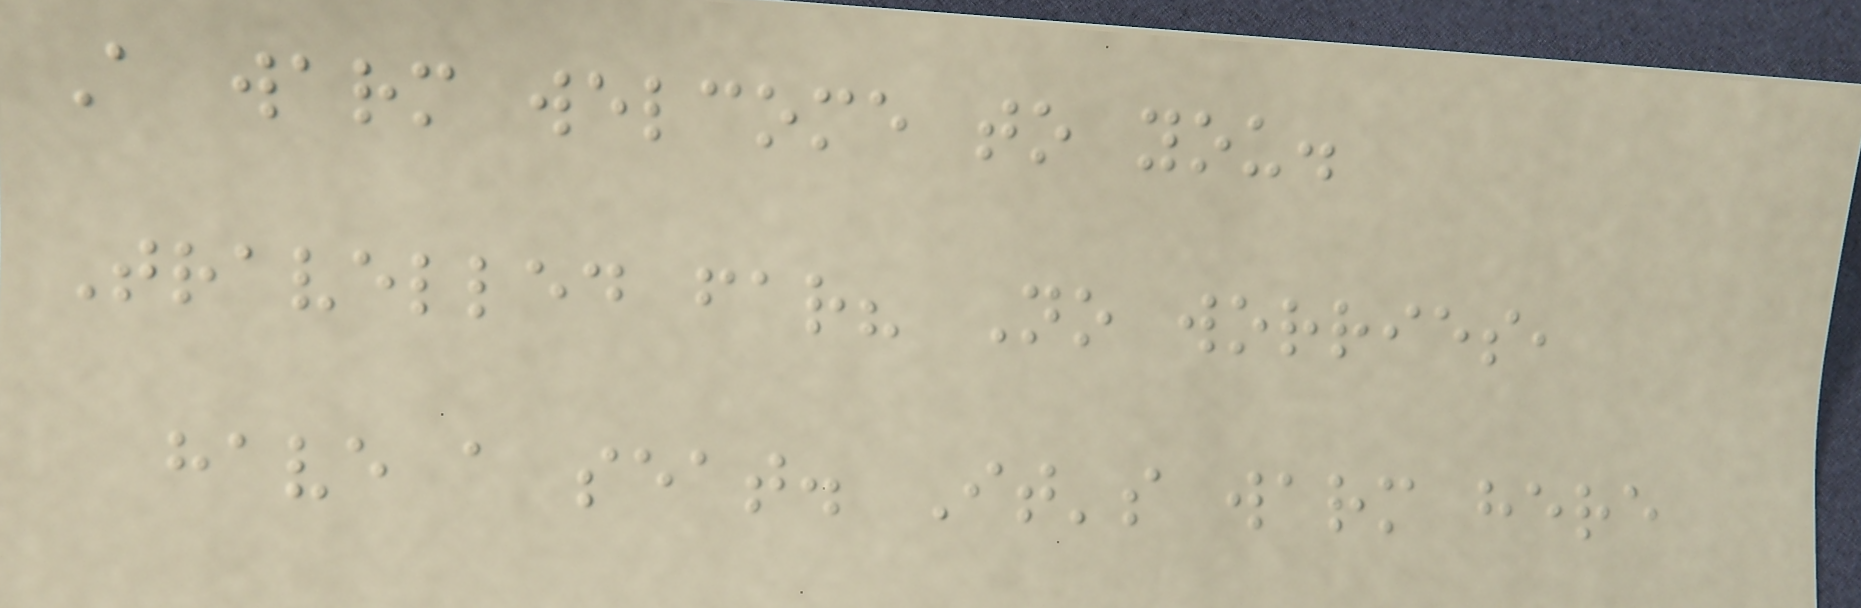A warm welcome to you.
Travelled far? No worries,
have a seat. It's warm here
